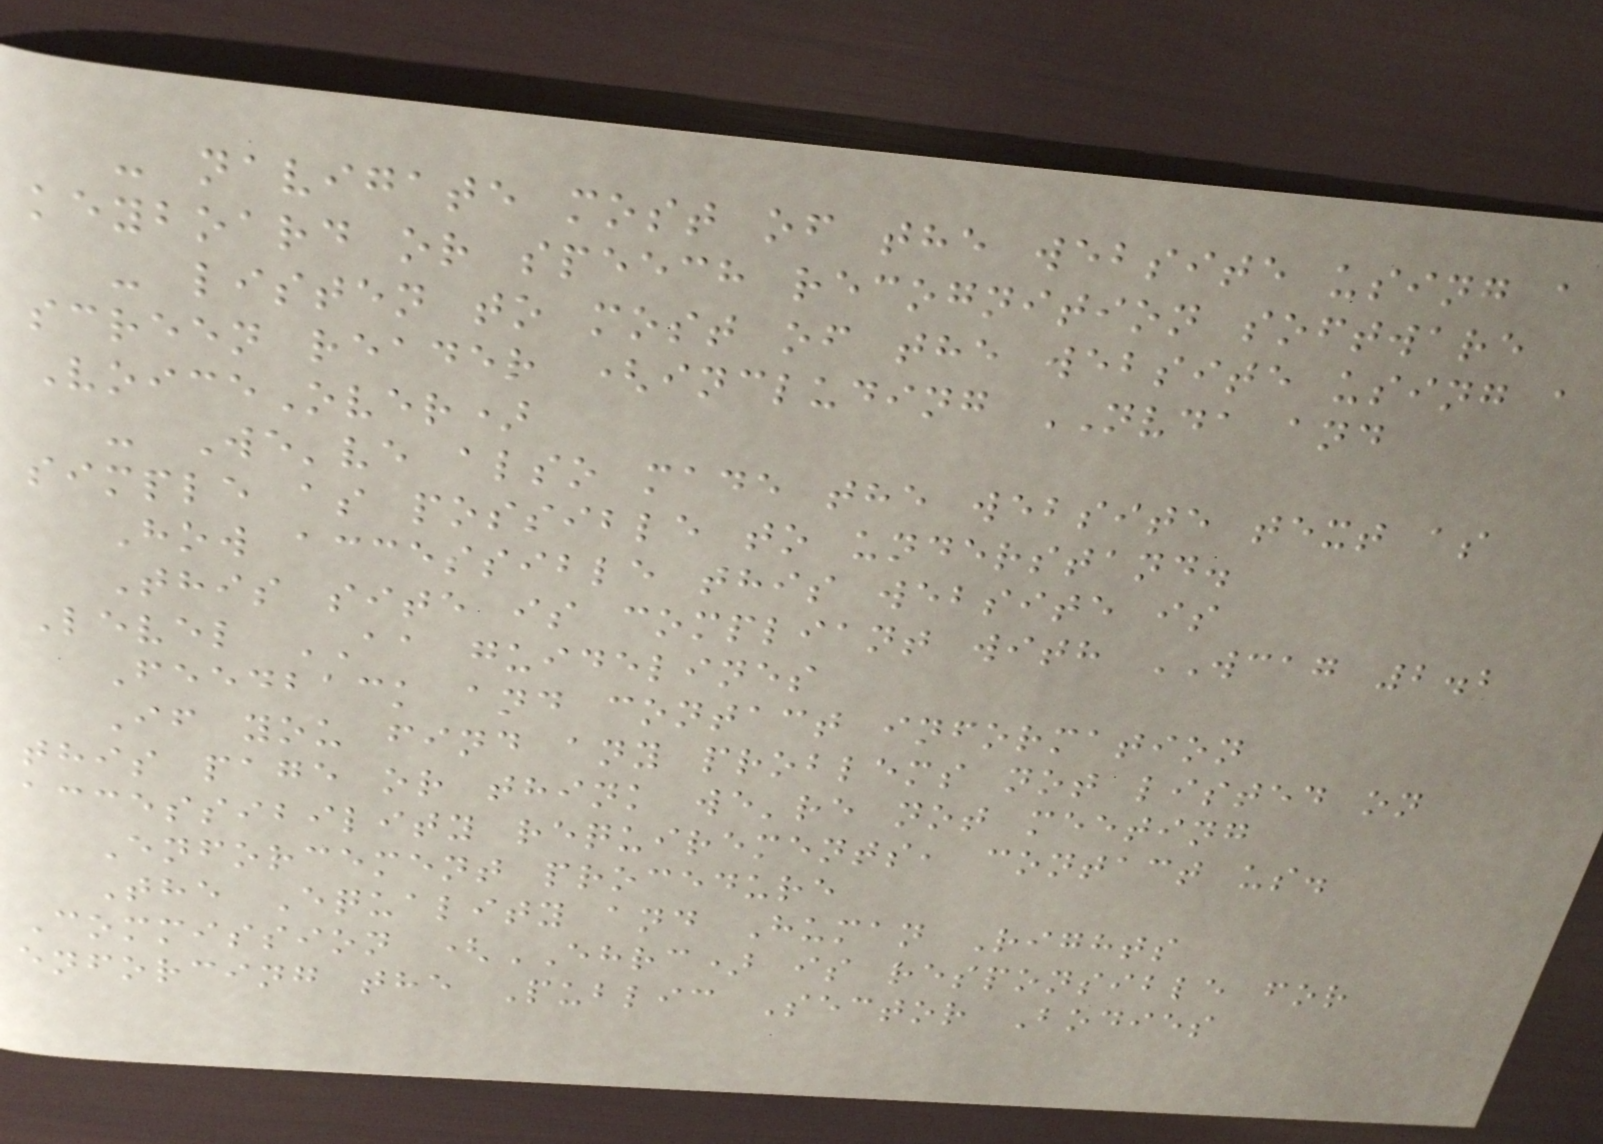- navigate most of the website using a
keyboard or speech recognition software
- listen to most of the website using a
screen reader (including NVDA and
VoiceOver)
- We've also made the website text as
simple as possible to understand.
How accessible this website is
This site is compliant with WCAG 2.2
Level AA guidelines
Feedback and contact information
If you find any problems not listed on
this page or think we're not meeting
accessibility requirements, contact us.
Enforcement procedure
The Equality and Human Rights
Commission (EHRC) is responsible for
enforcing the Public Sector Bodies
